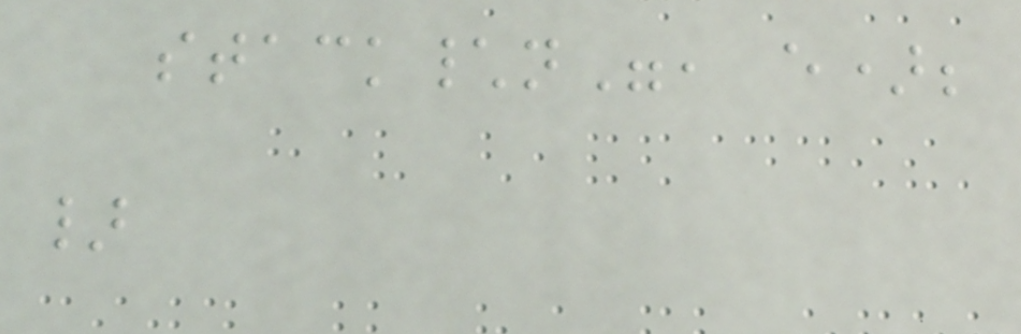stack\n", e);
}
